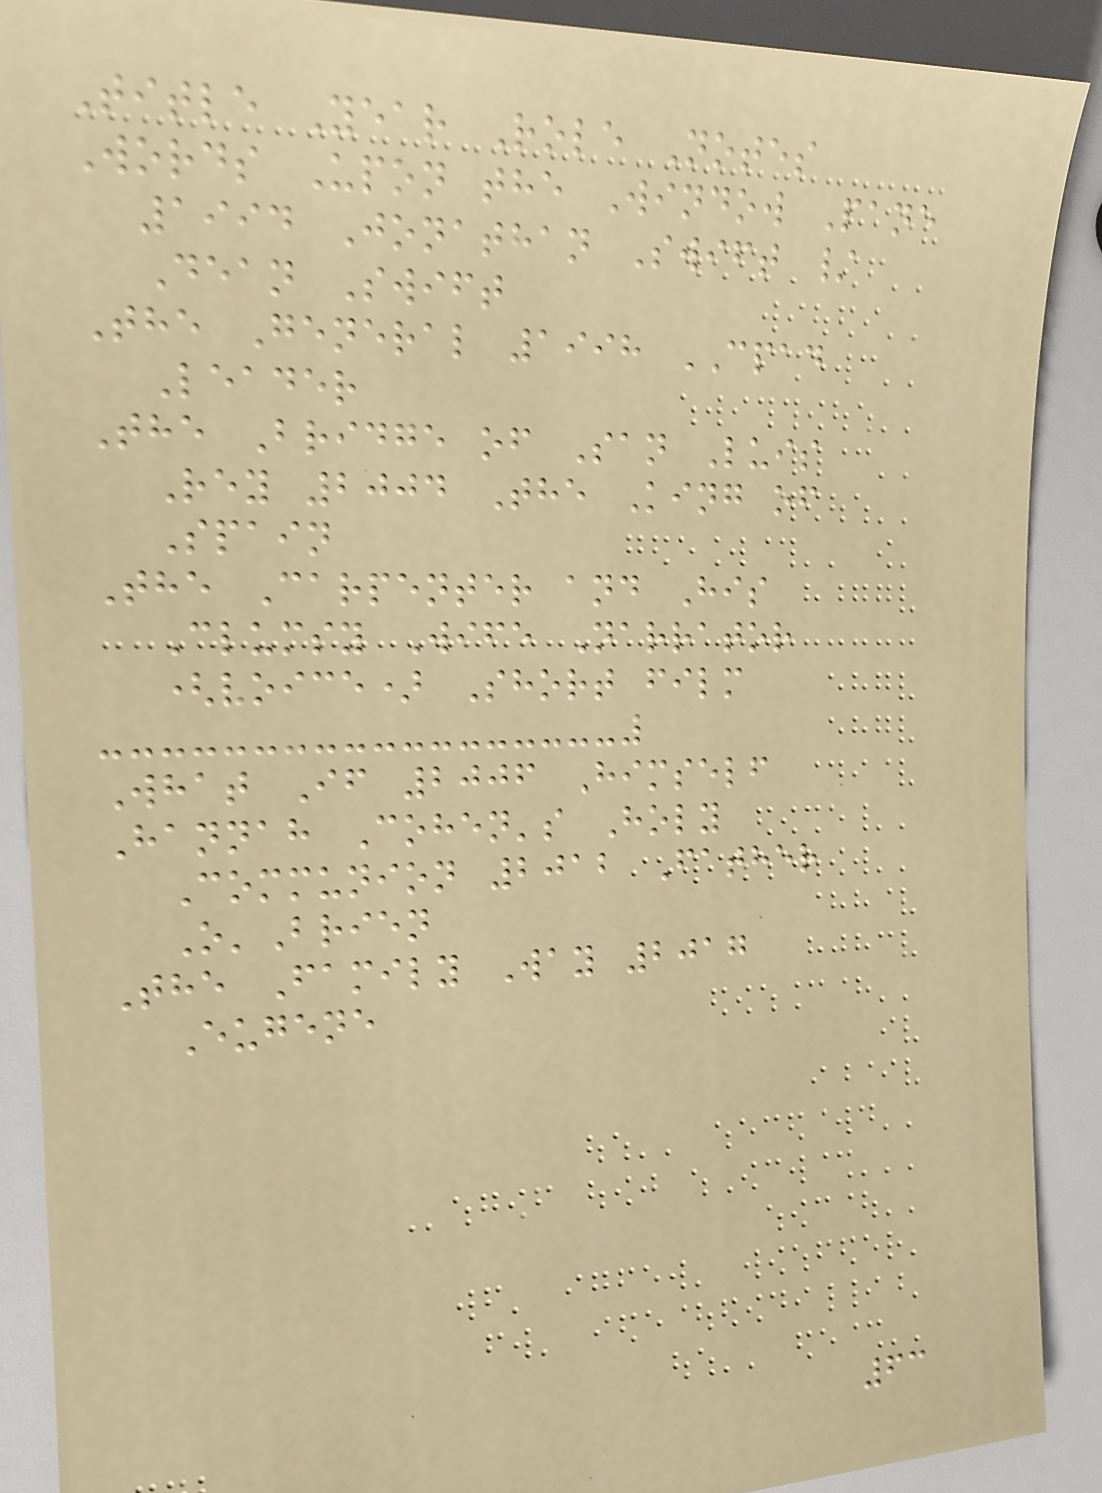Title Year Role Notes
Words Upon the Window Pane
1994 Jonathan Swift /
Dean Swift
The General 1998 CPAD
Leader
The Bridge of San Luis
Rey 2004 The King of
Spain
The Carpenter and His
Clumsy Wife Narrator
(voice) Short film
What If 2006 Himself
Hannah Cohen's Holy
Communion 2012 Father
O'Brien
The Family Way 2017
Eugene
63
